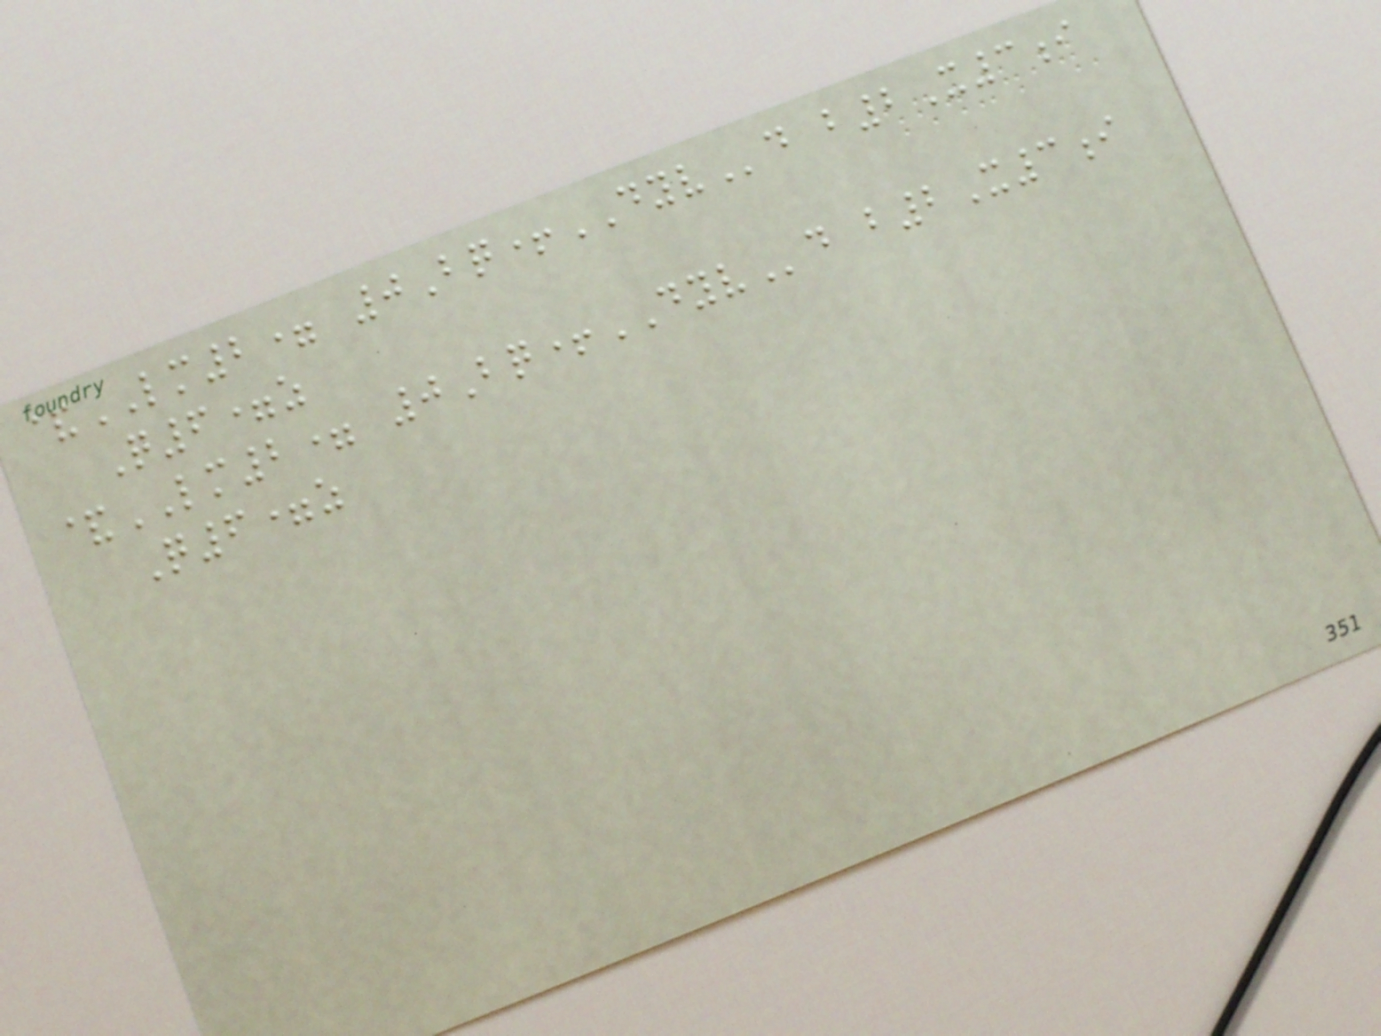&LM2= 0Bq+DYVd b2X3i
Q6=z
&LM2= 0Bq+DYVd b2X3i
Q6=z
